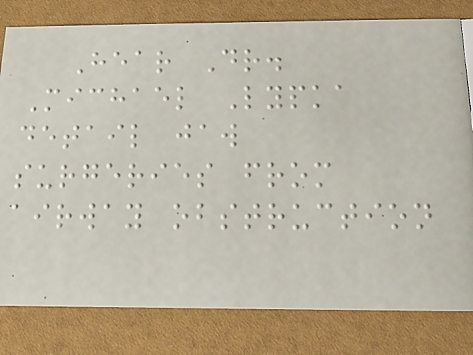Hear Dr.
Michael Lypka
detail jaw
surgeries from
airway obstruction
